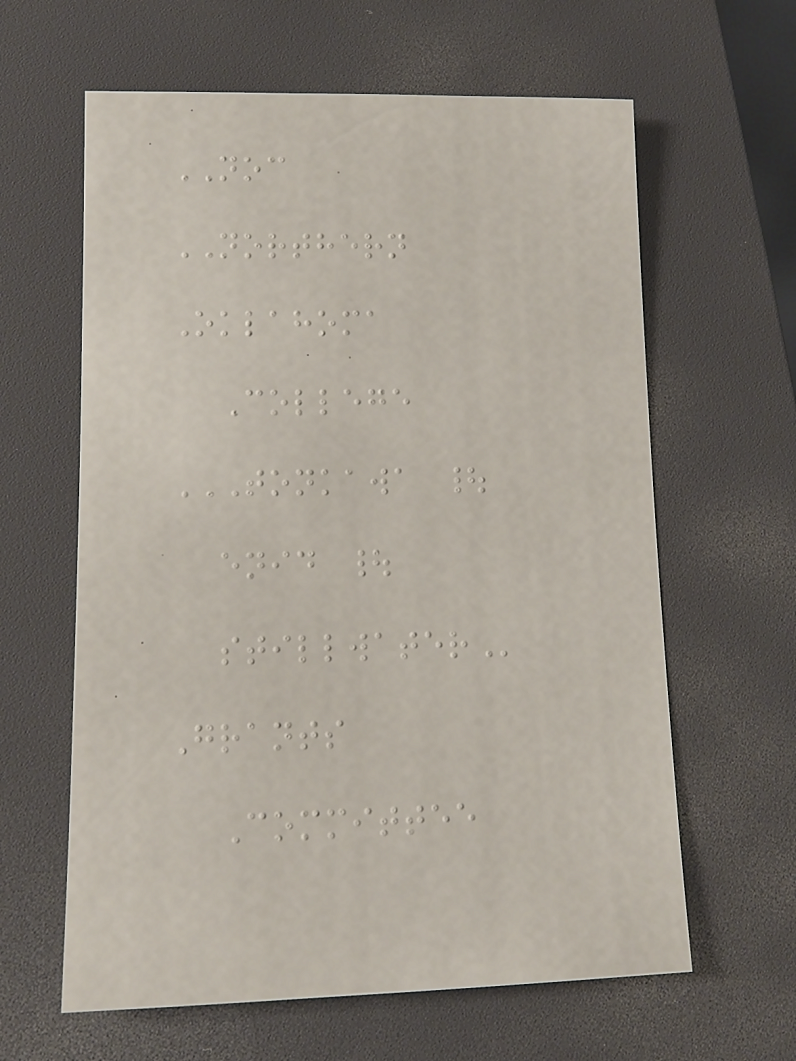NOC
NORTHERN
Oklahoma
College
TONKAWA |
ENID |
STILLWATER
Grants
Committee
